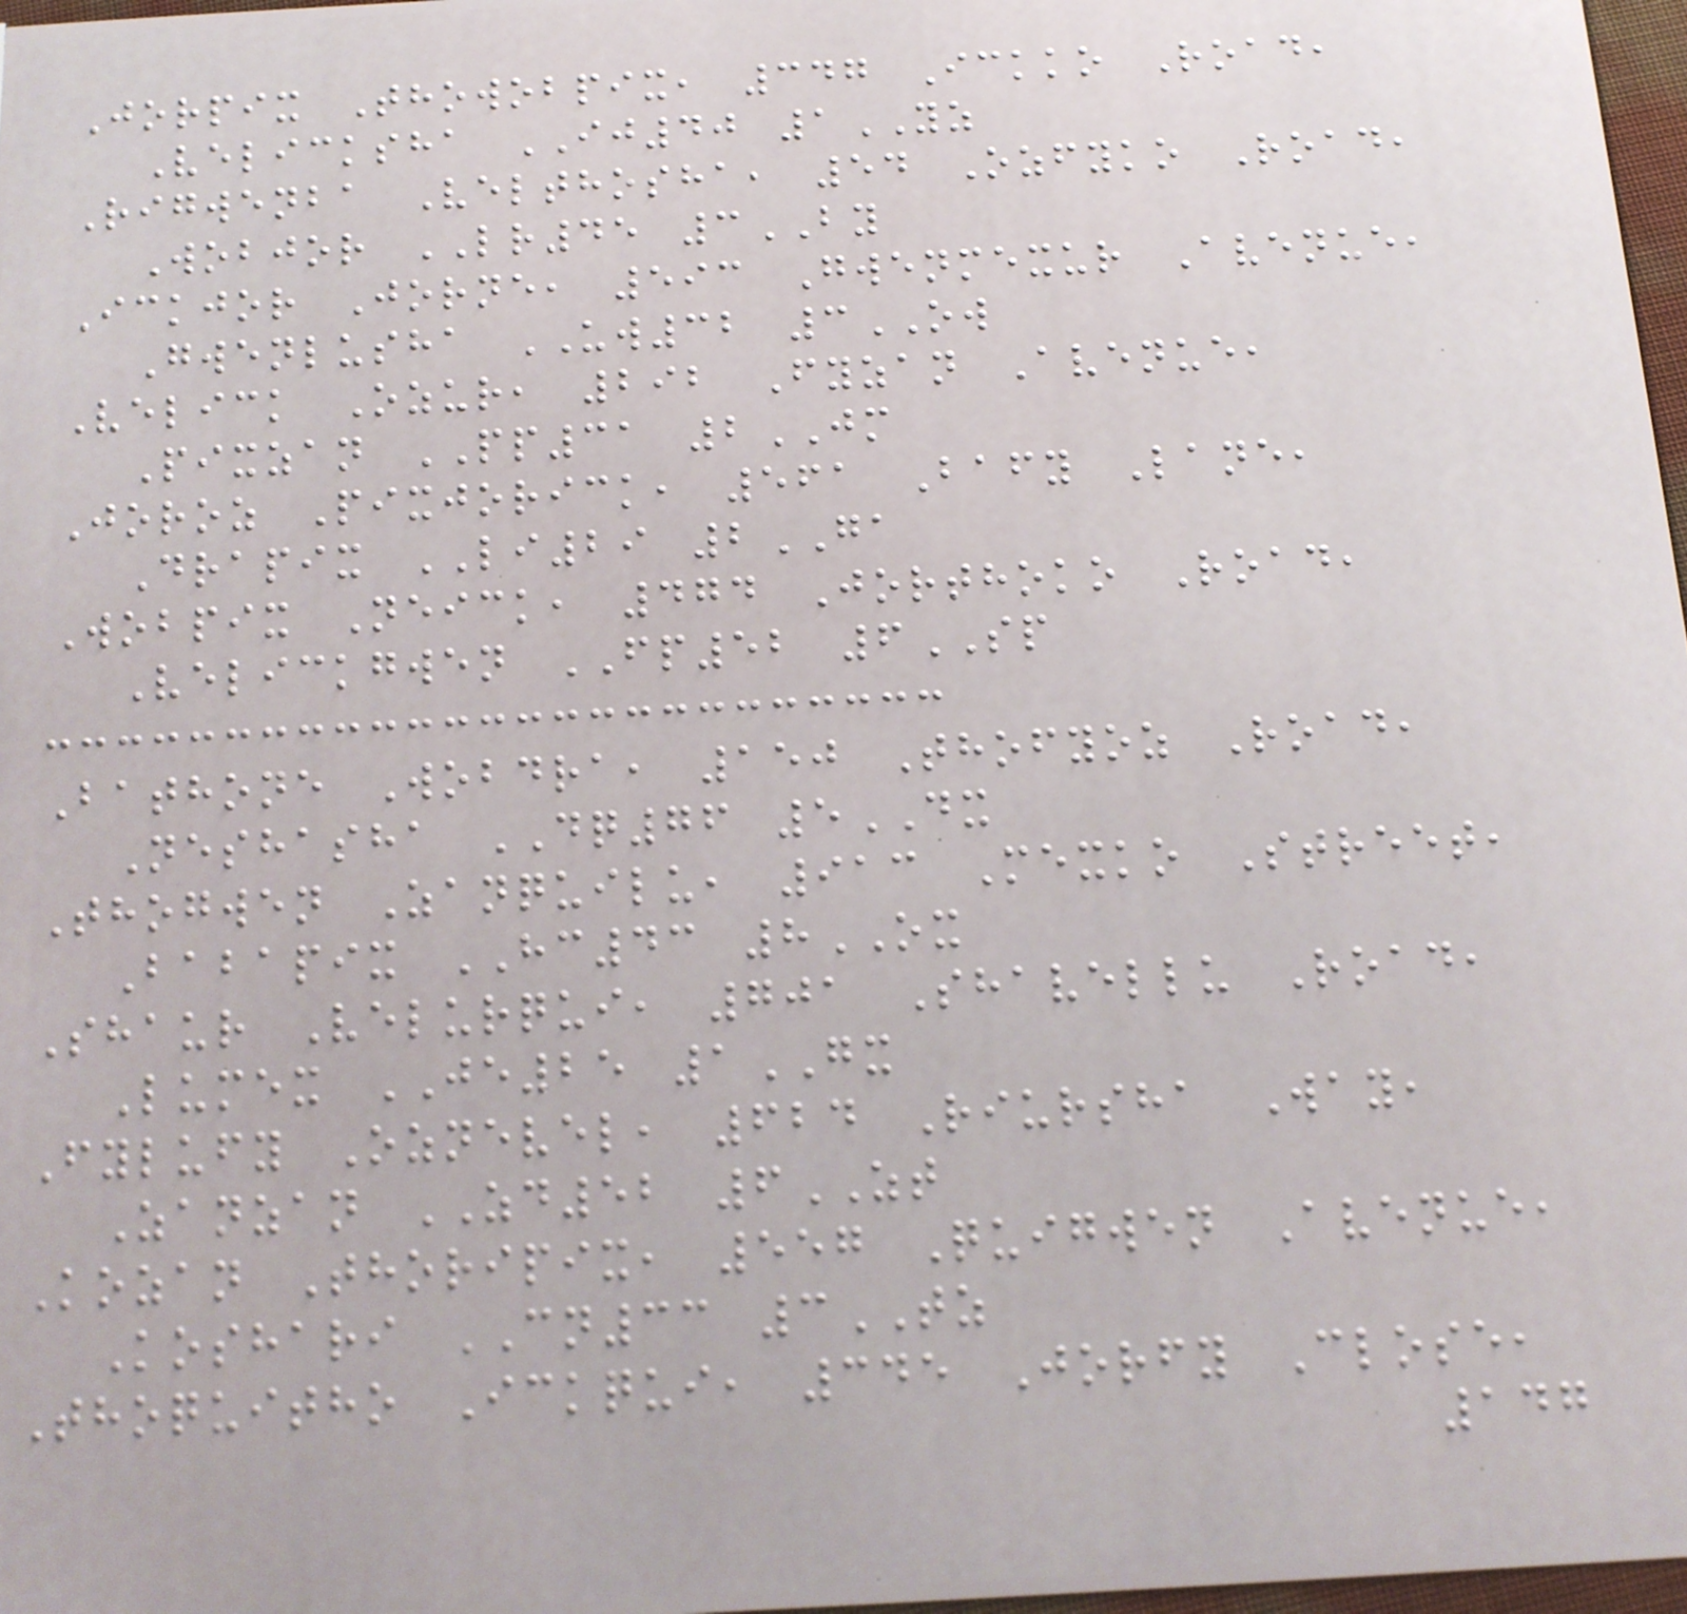Jorpix Thowobpix, 347 Ickko Road,
Velicksha IJ40 1YZ
Rigwenba Velthosha, 54 Ozfyko Road,
Wobjor LR45 3BY
Ickjor Jorne, 593 Gwenmexur Avenue,
Gwenlusha UW32 3OW
Velick Ozur, 292 Fyzan Avenue,
Pixzan PP31 2JM
Joroz Pixjorick, 561 Bafy Lane,
Drapix LI29 2GA
Wobpix Neick, 474 Jorthoko Road,
Velickgwen FP52 6SP
Bathone Wobdra, 150 Thofyoz Road,
Neshasha DQ76 5DX
Thogwen Zanquilu, 913 Mexko Street,
Babapix HC43 8OX
Shaur Velurqui, 701 Shavellu Road,
Lumex JE25 1GX
Fylufy Oznevel, 624 Riursha Way,
Zanzan ZD52 6ZT
Kozan Thoripix, 557 Quigwen Avenue,
Koshari CN33 3TZ
Thoquitho Ickqui, 345 Jorfy Close,
147
